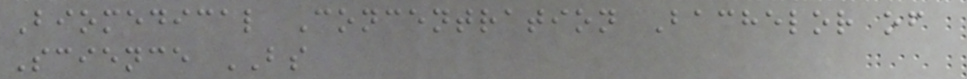Biomedical Concentration Bachelor of
Science BS
